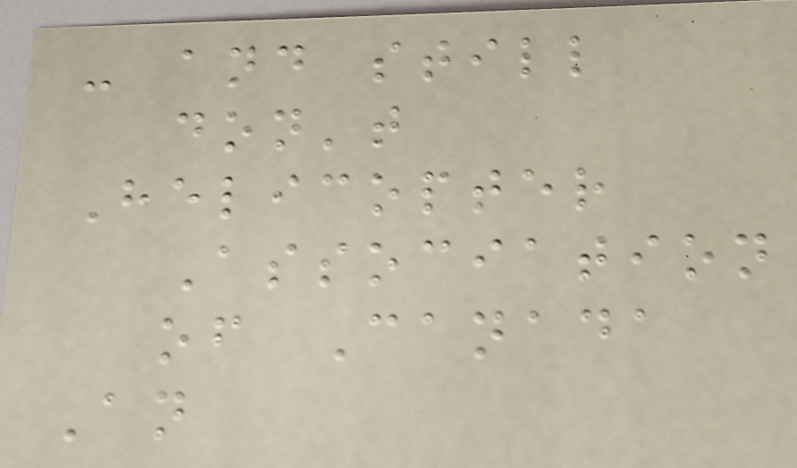- and still
don't
Helicopter
Association
of Canada
An
